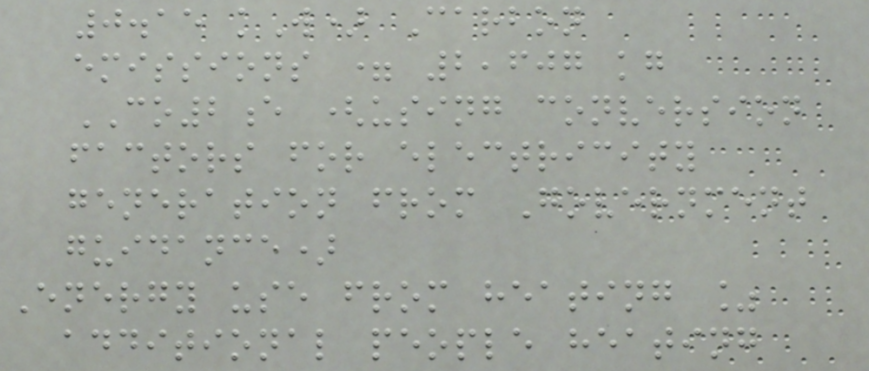0.15 kW) Carbon
emissions = 2,607 kg
CO2e (using conversion
factors for electricity
generation from Government
guidance)
Energy use from heating %
additional people heating
